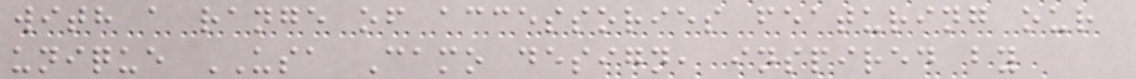with a range of accessories featuring our
unique USA Camo design, inspired by
